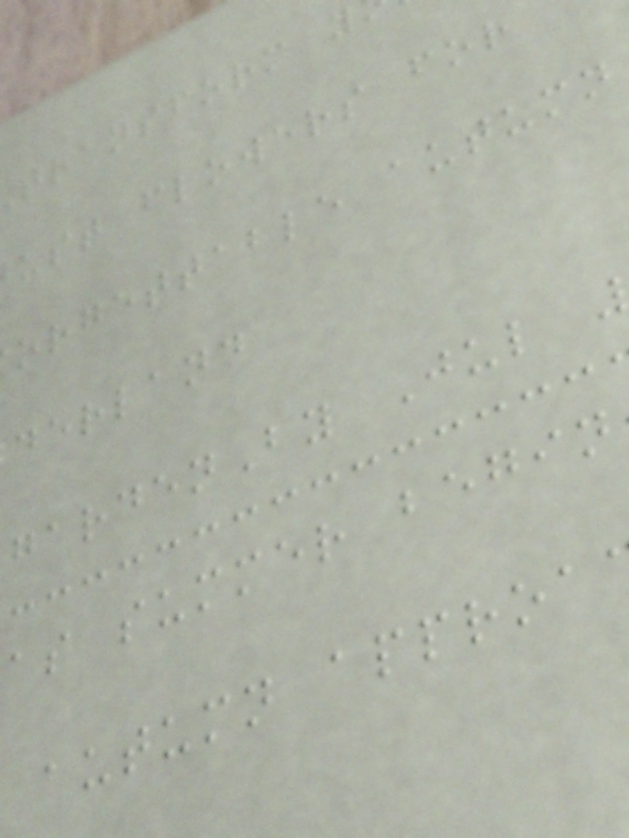transform y
ust flowers for
orgettable autumn
derland
ardenBy Jul
as summer begin
autumn approa
